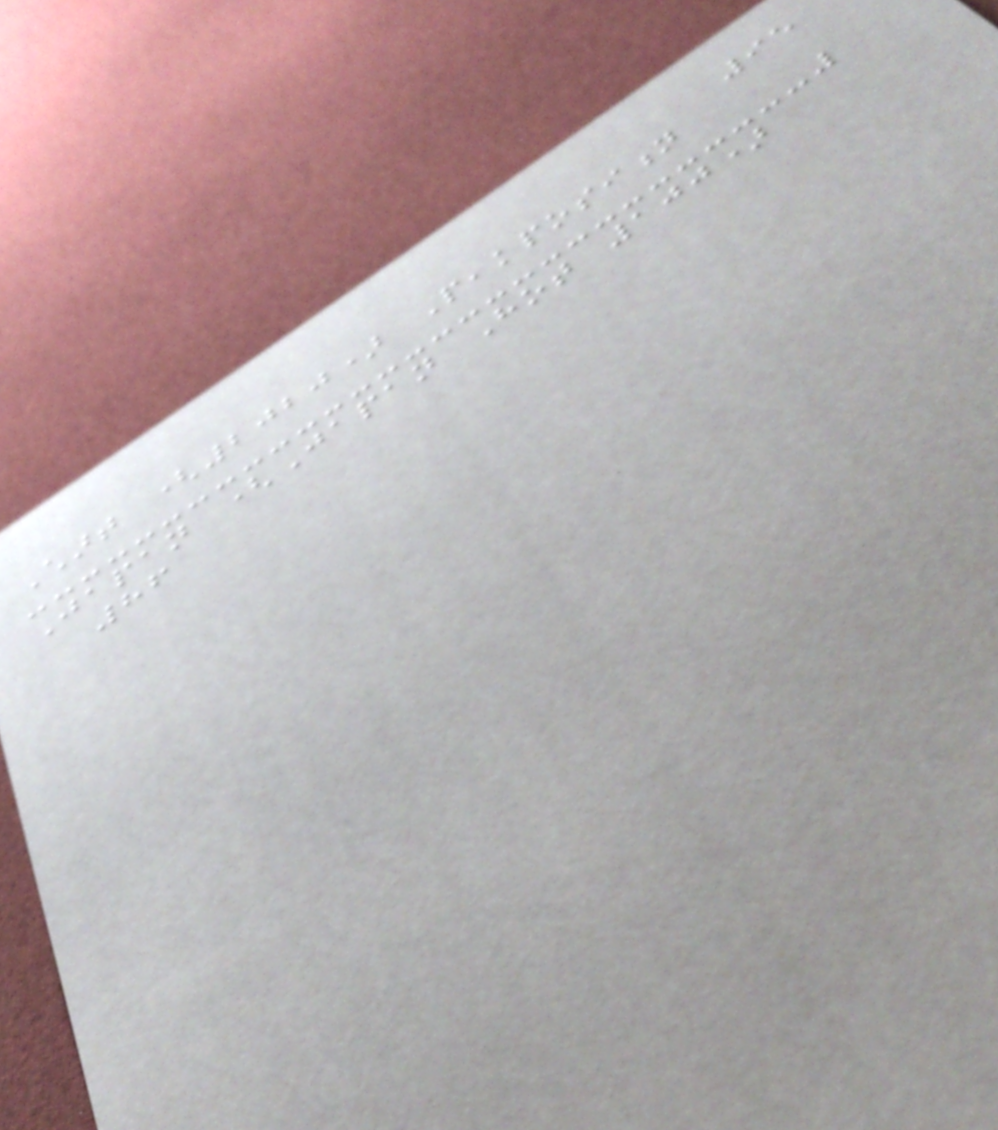95
Chart (2020) Peakposition
Japan (Japan Hot 100)
86
